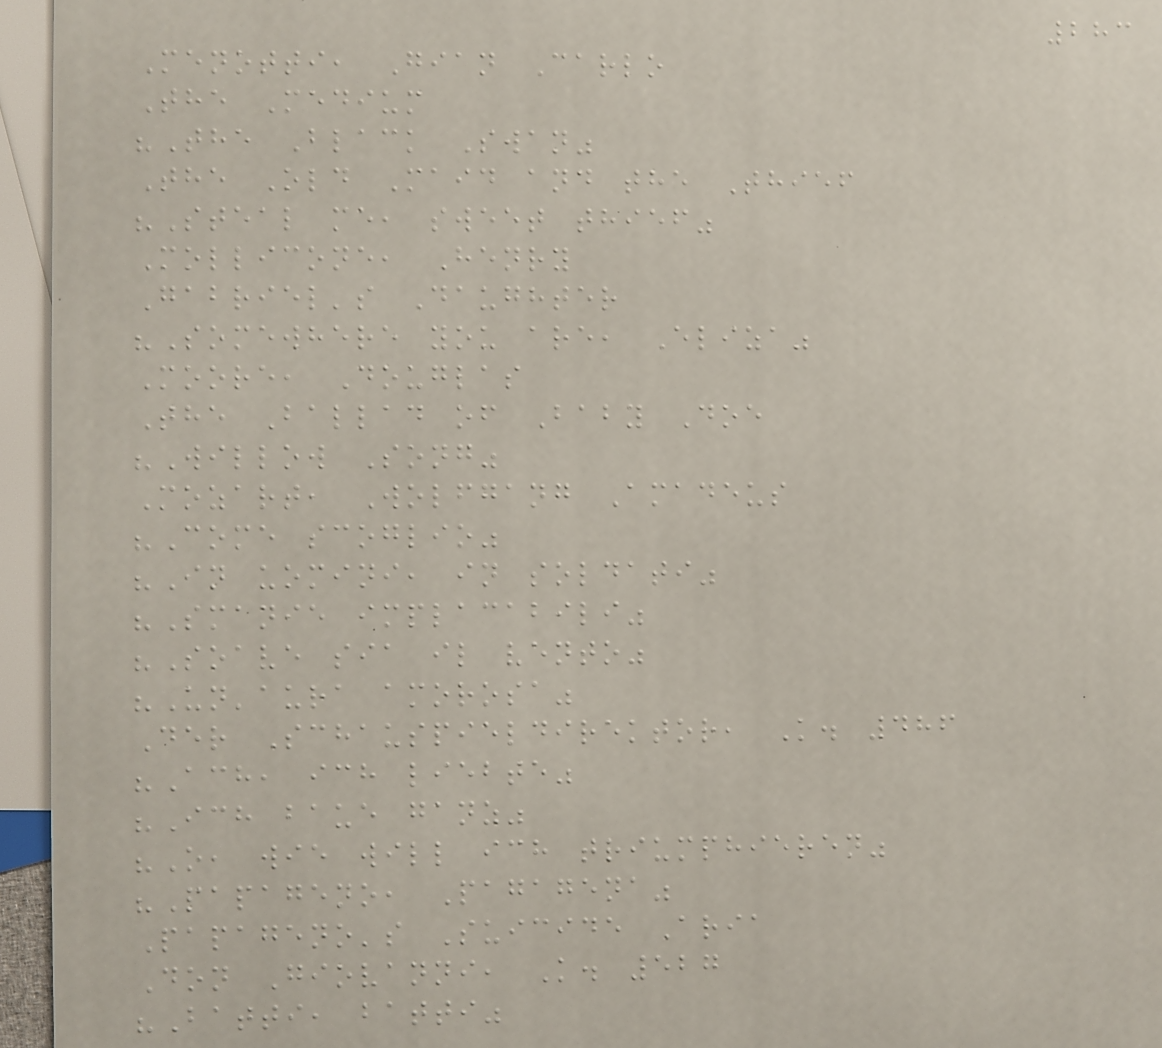283
Menotti, Gian Carlo
The Medium
"The Black Swan"
The Old Maid and the Thief
"Steal me, sweet thief"
Mollicone, Henry
Gabriel's Daughter
"Somewhere you are, Eliza"
Moore, Douglas
The Ballad of Baby Doe
"Willow Song"
Mozart, Wolfgang Amadeus
"Come scoglio"
"In uomini, in soldati"
"Smanie implacabili"
"Soave sia il vento"
"Un'aura amorosa"
Der Schauspieldirektor, K. 486
"Ach, ich liebte"
"Ich baue ganz"
"O, wie will ich triumphieren"
"Papageno, Pagagena"
Papageno's Suicide Aria
Don Giovanni, K. 527
"Batti, batti"
